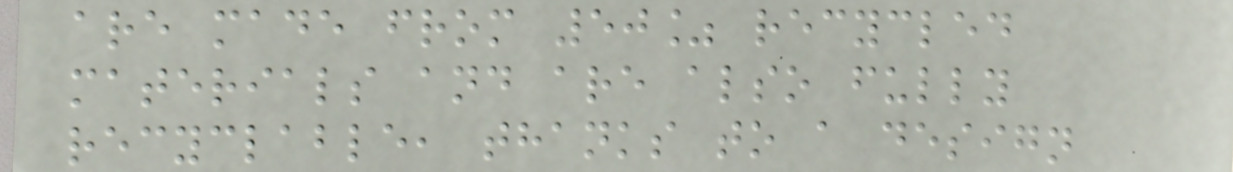are made from 50% recycled
materials and are also fully
recyclable, thanks to a design
